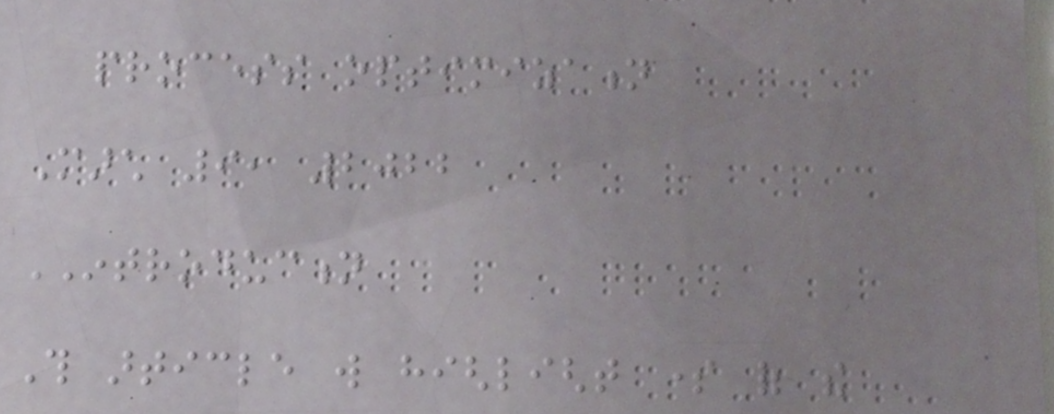process optimization
March 9, 2022
INTRODUCTION
This article will highlight some of the
